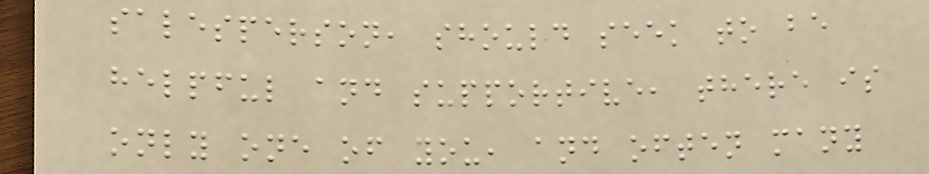salesperson, should seek to be
helpful and supportive, there is
only one of you, and often many
